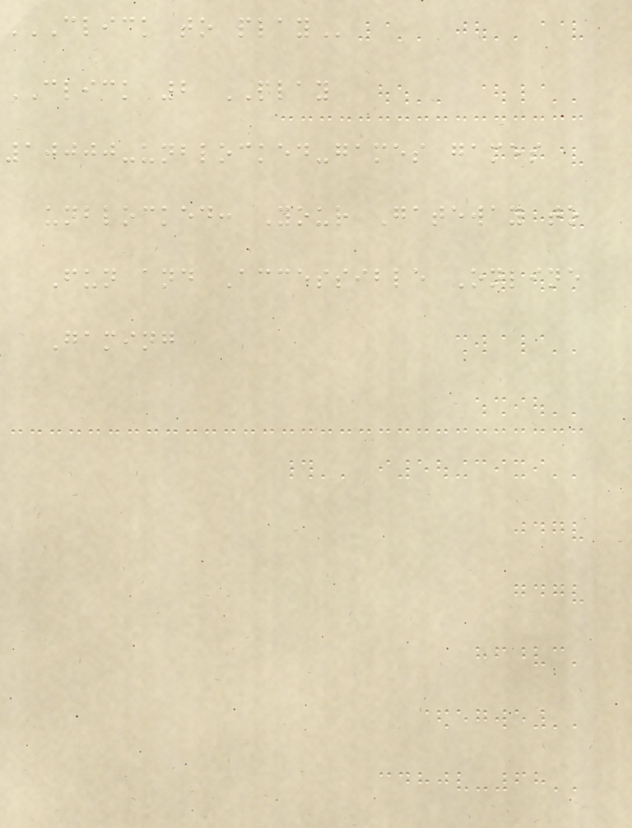CLICK TO PLAY
CLICK 2 PLAY
10000-unblocked-games games
unblocked: Your Gateway to
Fun and Accessible Online
Gaming
